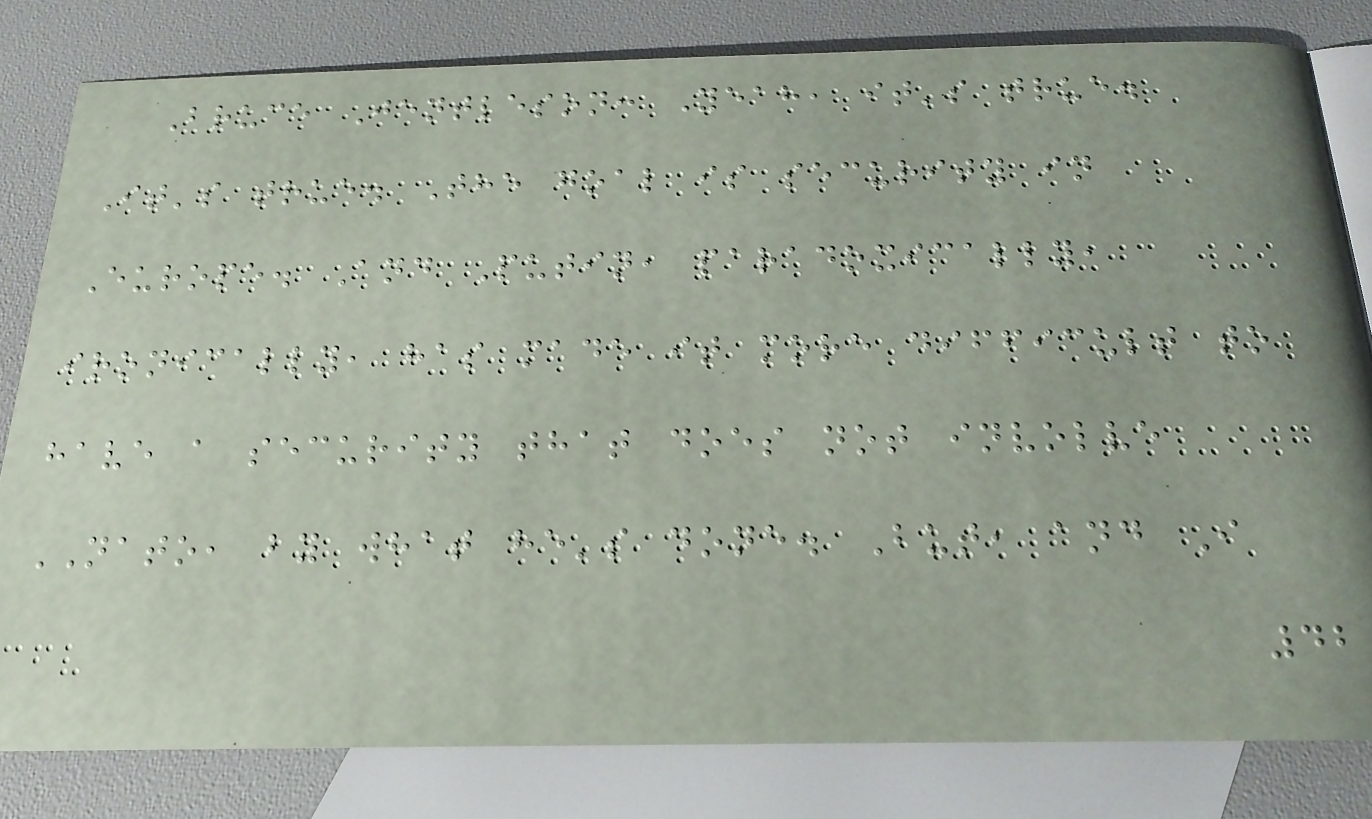Bruce Jentleson: Yeah, it's true.
It's true. The goal is security in
Europe. And Putin, paradoxically,
ironically, has made it more difficult to
have a security that does not involve
NATO, by what he's done. But, and I
42
